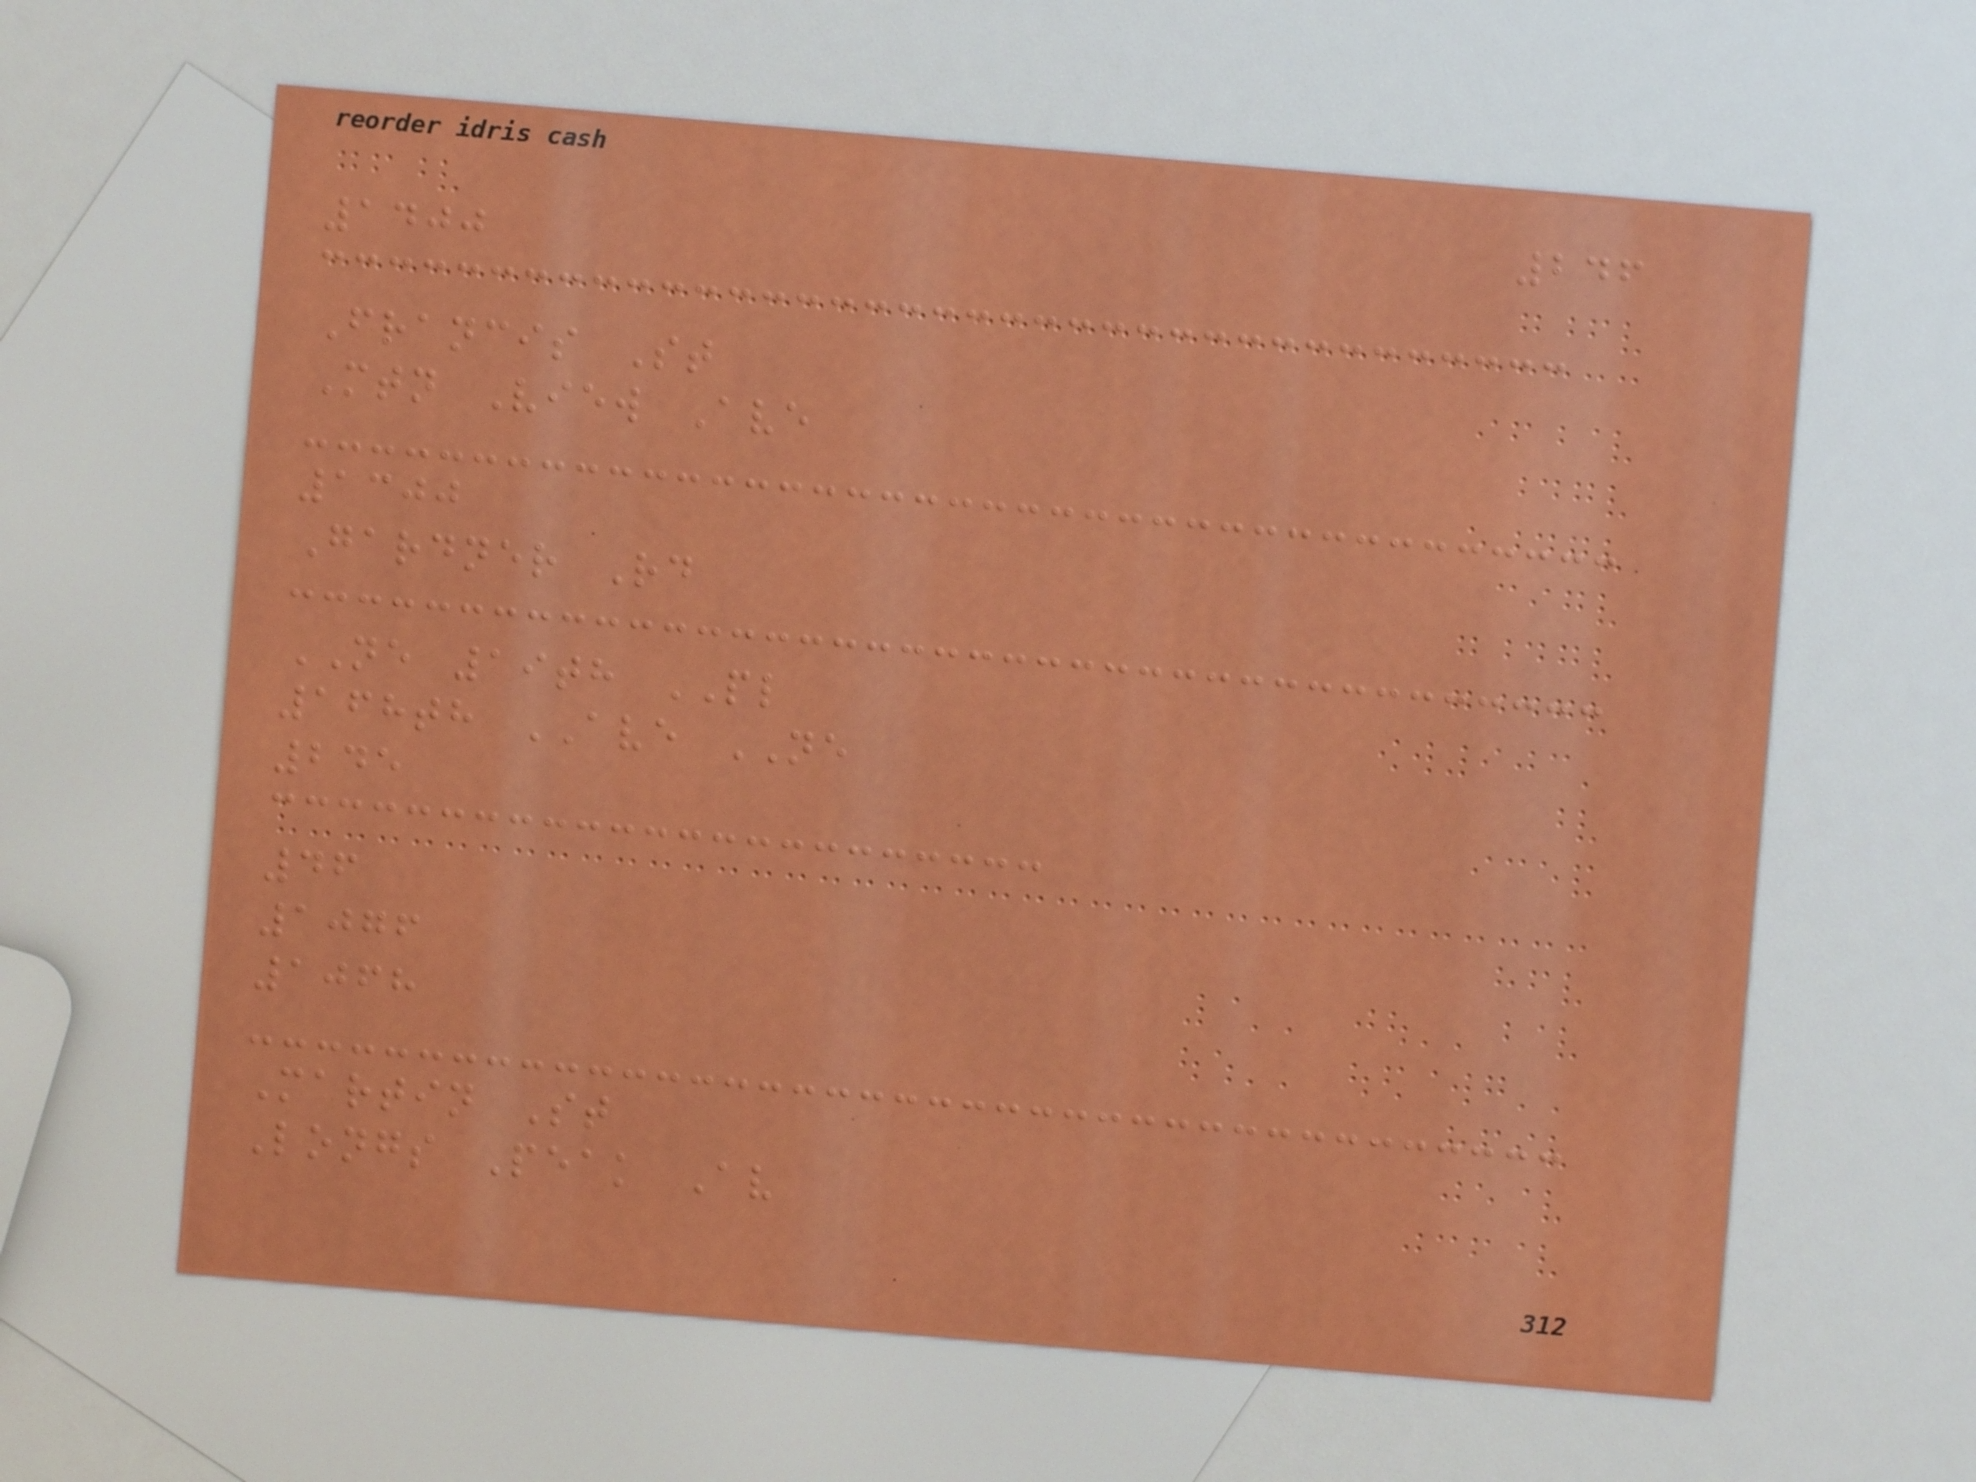246
1400
Francis St
Mtn View Ave
1300
Gardner Rd
NE 19th PL
168th AVE NE
245
46
1076
1068
Martin St
Longs Peak Av
